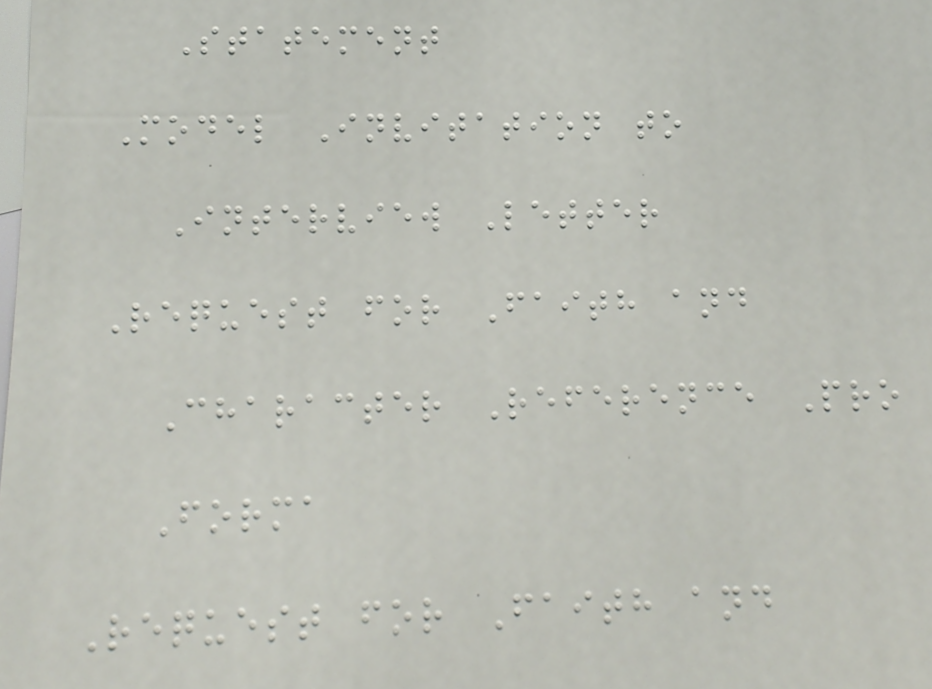Statement
Model Invitation to
Interview Letter
Request for Faith and
Character Reference Pro
Forma
Request for Faith and
